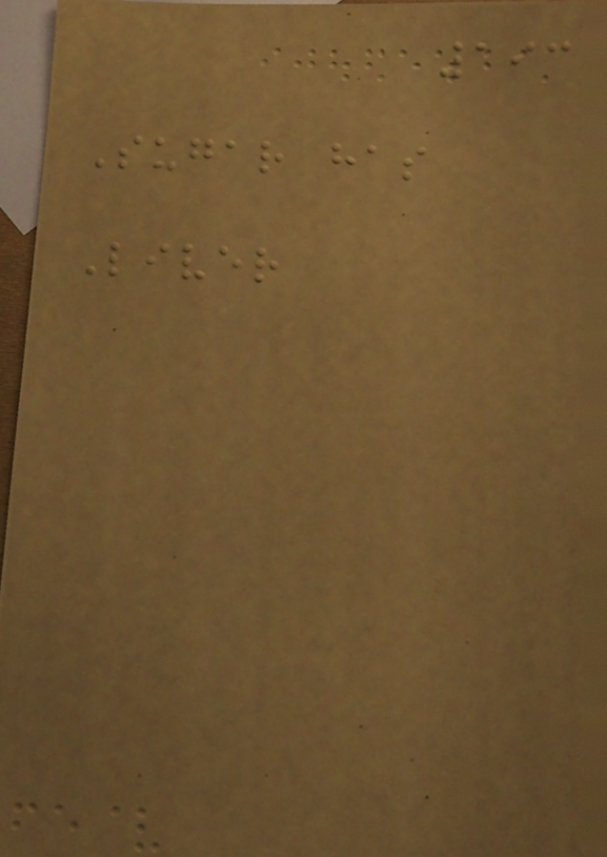193
Sugar has
Liver
